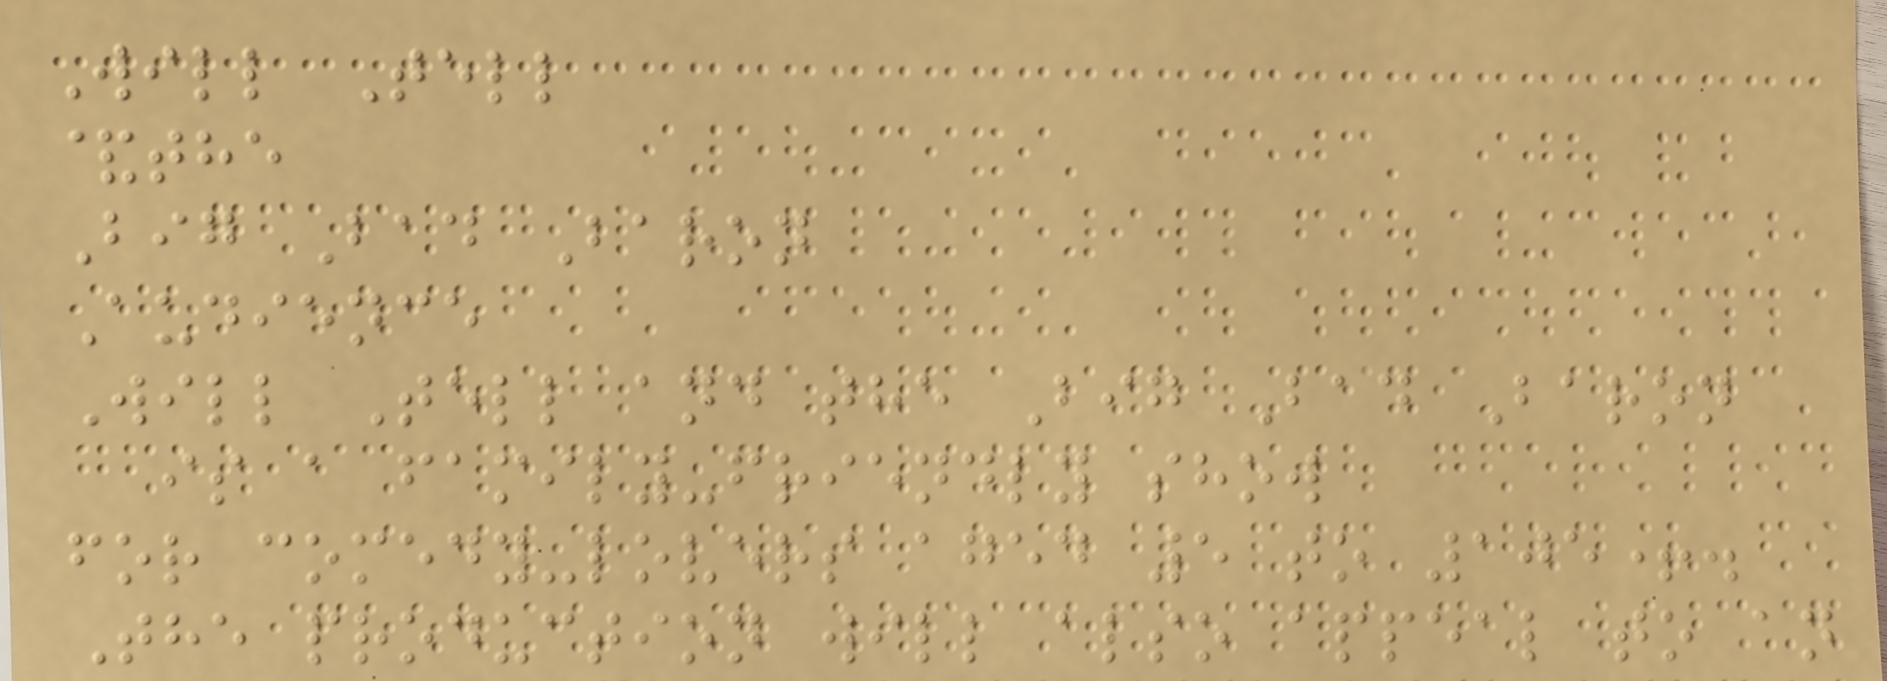Will Tell
&the
Big Bad Baron
Audience
Will Tell and the Big Bad Baron
is a family-friendly show
for comedy-lovers aged 5 to 105+.
The production will also appeal to an
